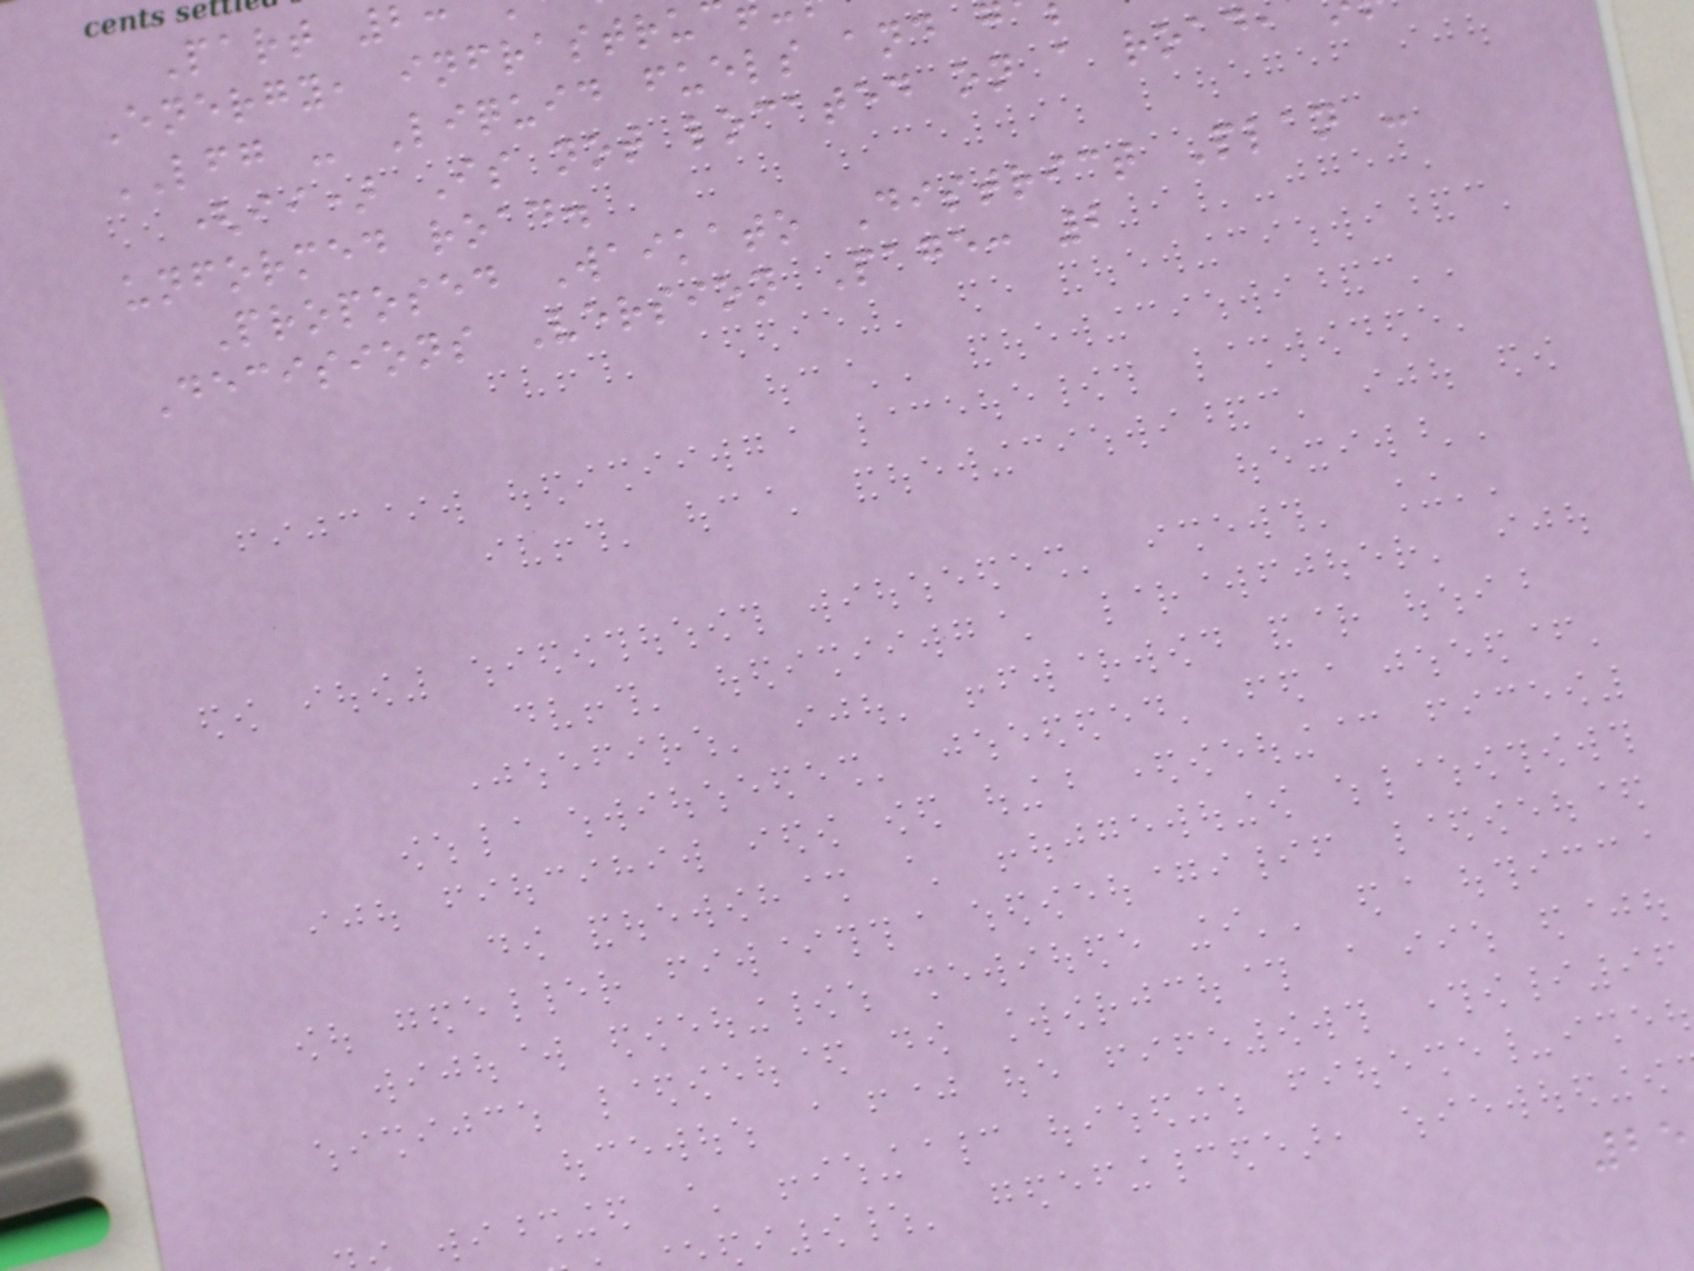Energy, infrastru
LFG - Liquid fuels and
(ii) Is not located on a road,
unformed road.
Proposed Waikato District Plan -
Decisions Version Page: 2
